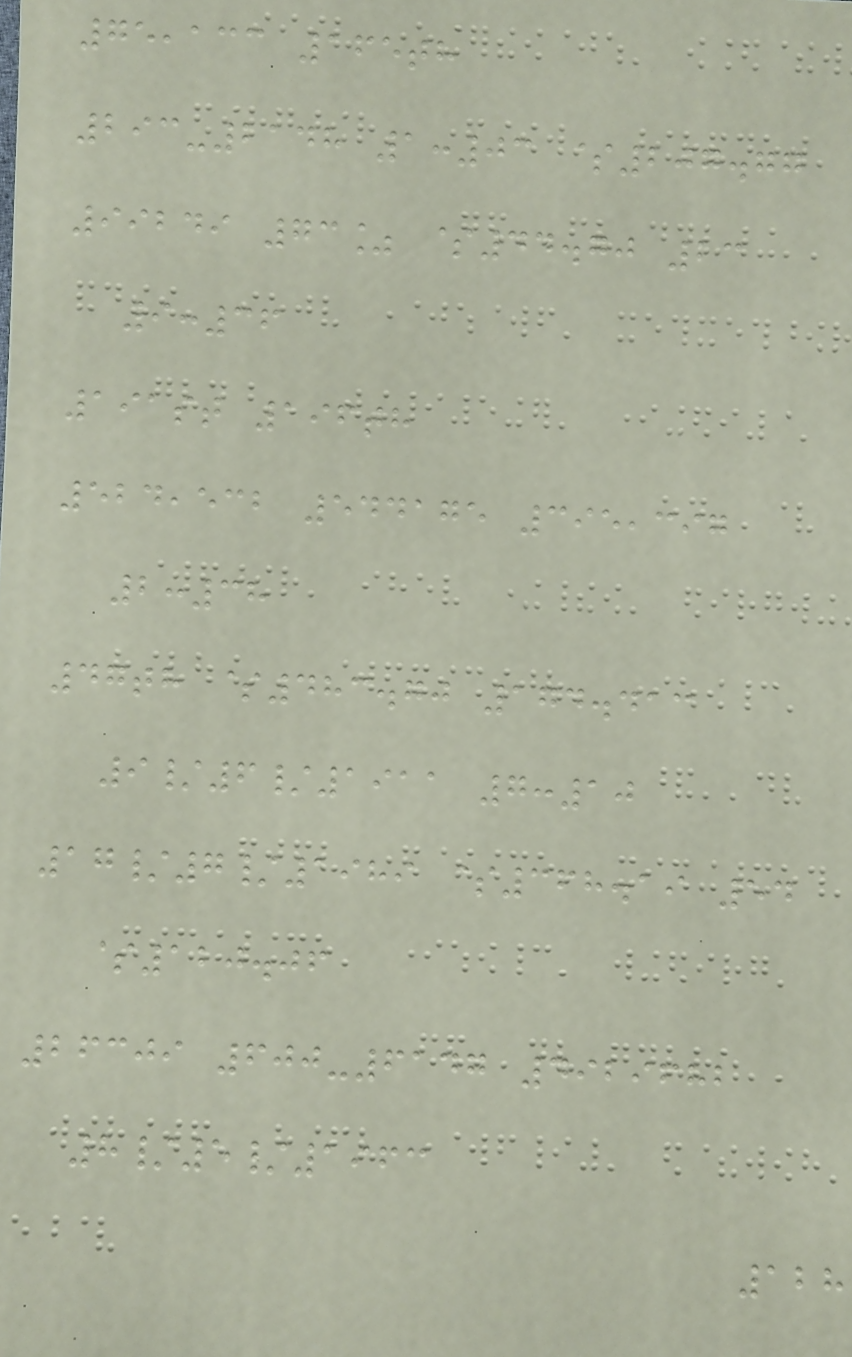75,133 165th
293-2148 1:03 $207.77
99249 73% $44.70 23
9:36
191st 196th
524,532 544175 395,397
2:38
47th $483.70 174.413
9/6/1911 7:10
17/7/1989 $368.19 54
$120.06
26309 600-6147 4929682
8/5/1963
128
